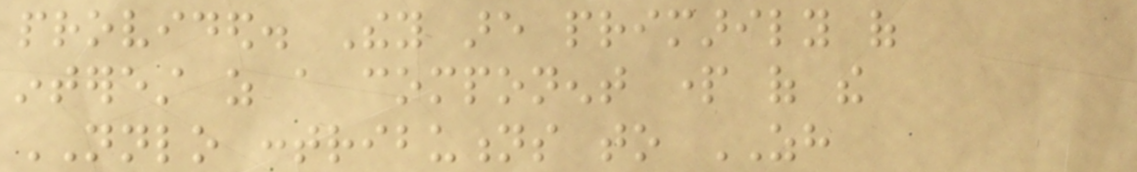provided. They are primarily of
interest as a component part of the
NNLO contributions to ZH
